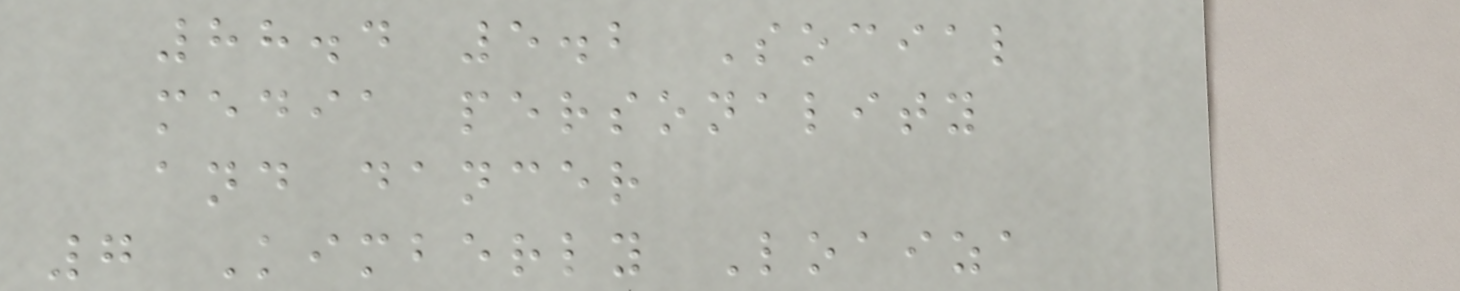88.4 5.2 Social
media personality
and dancer
7 Kimberly Loaiza
